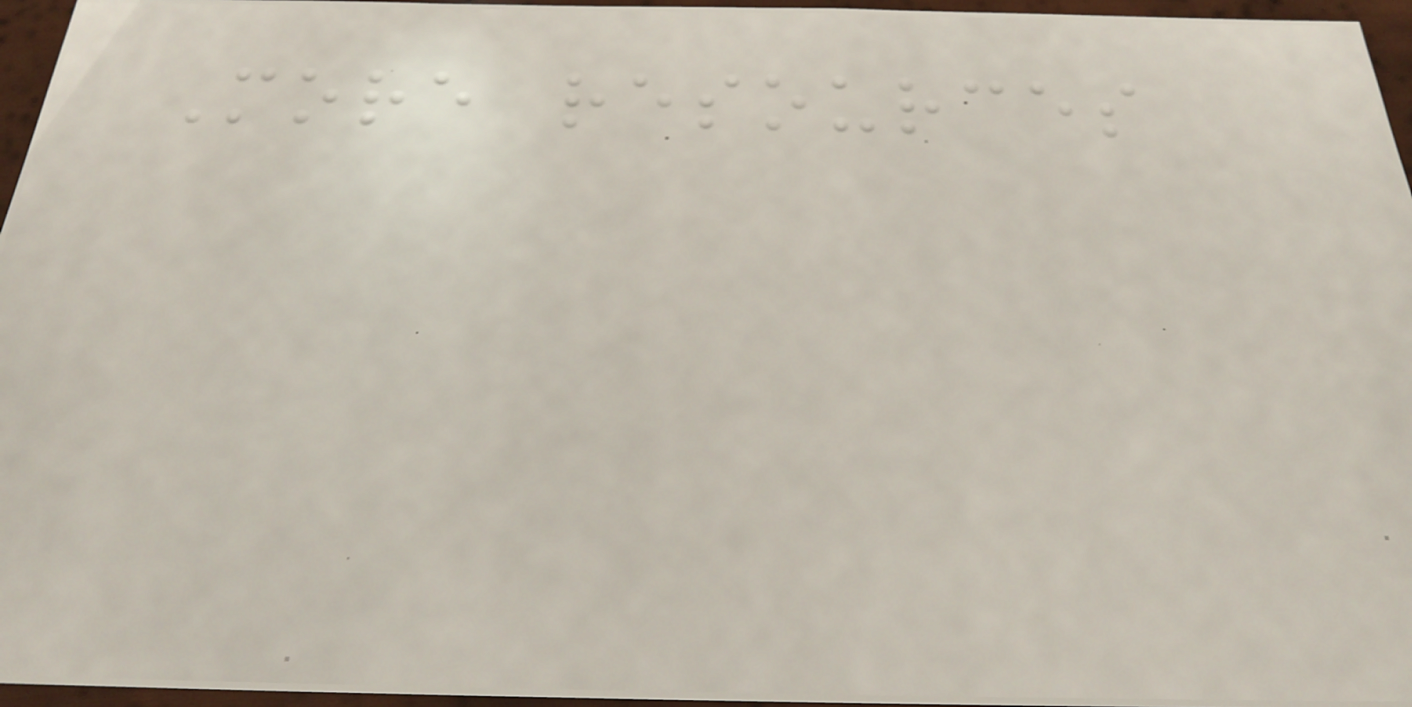More resources
